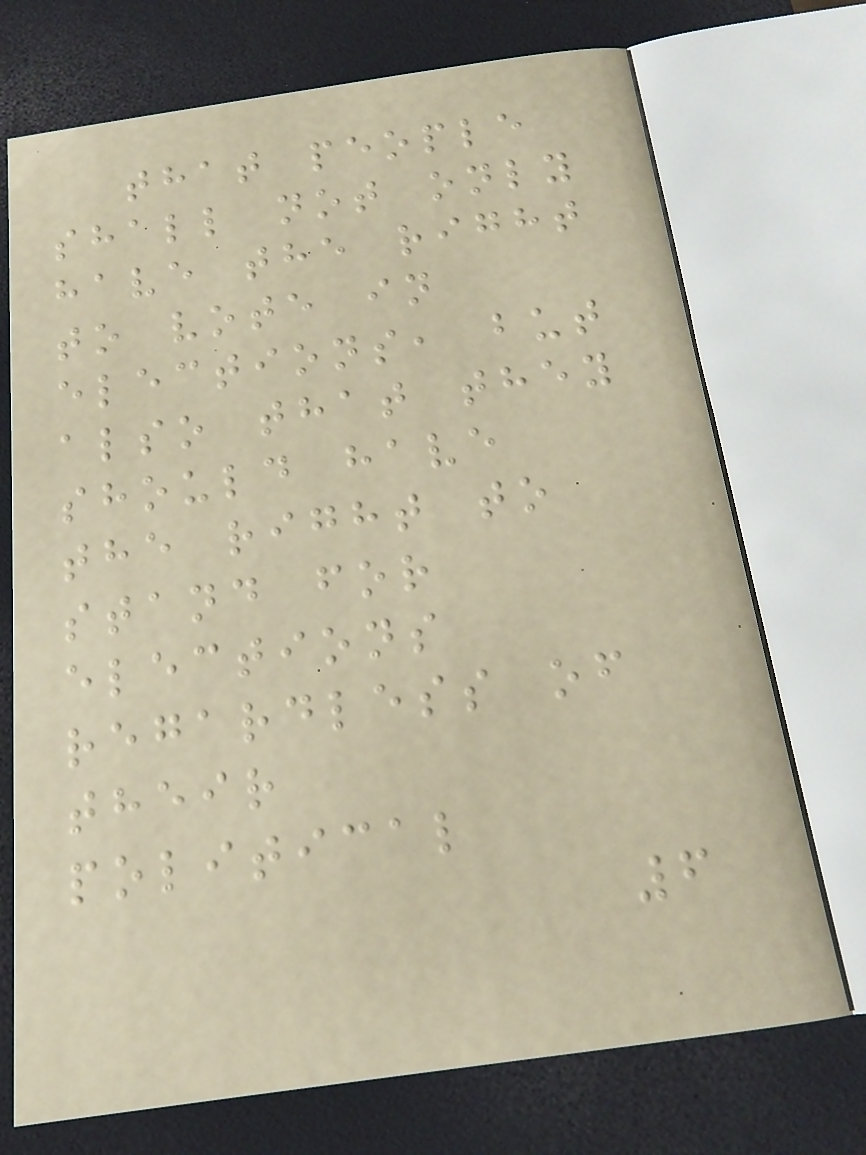that people
shall not only
have the right
to vote in
elections, but
also that they
should have
the right to
stand for
elections
regardless of
their
political
6
